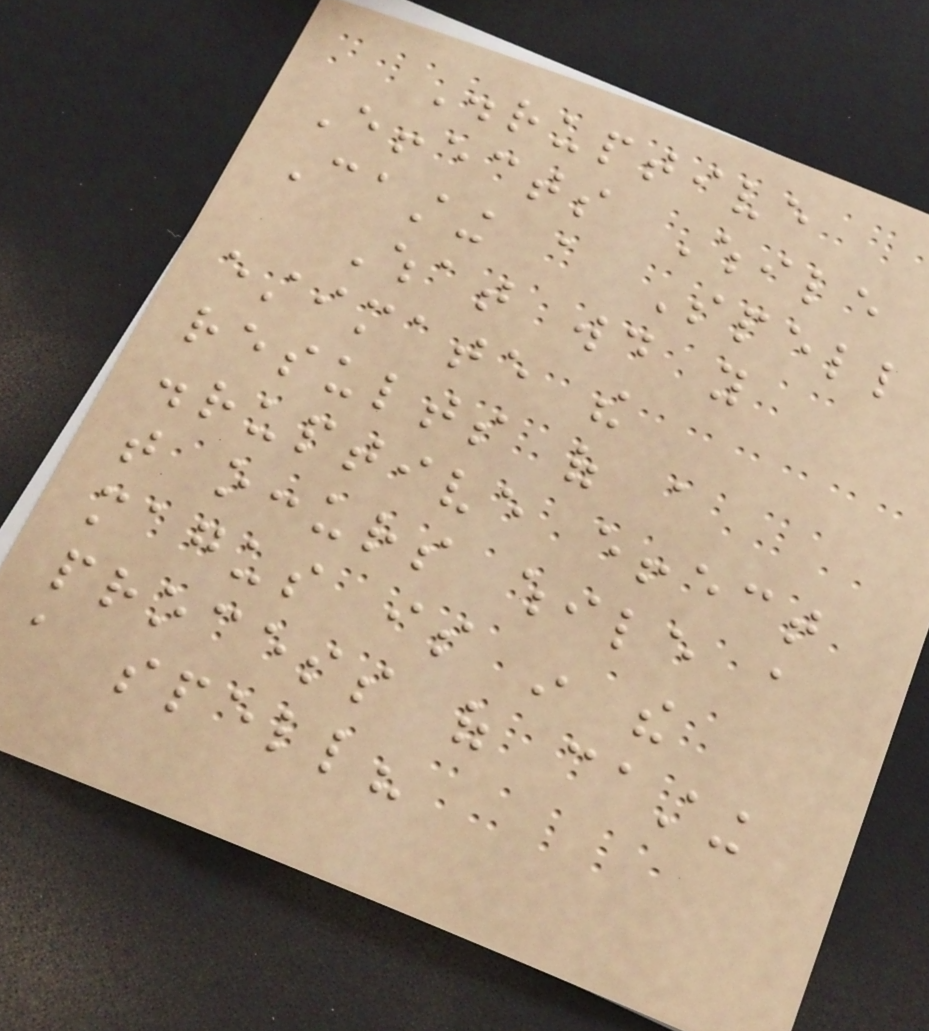Disruptive
Effects While
Casting a Spell
What would you
estimate the
results of a
disruptive effect
that occurs while a
magus is in the
process of casting
a spell?
